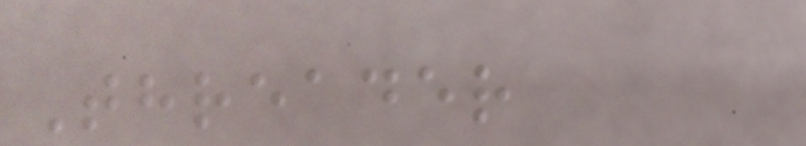Threader
